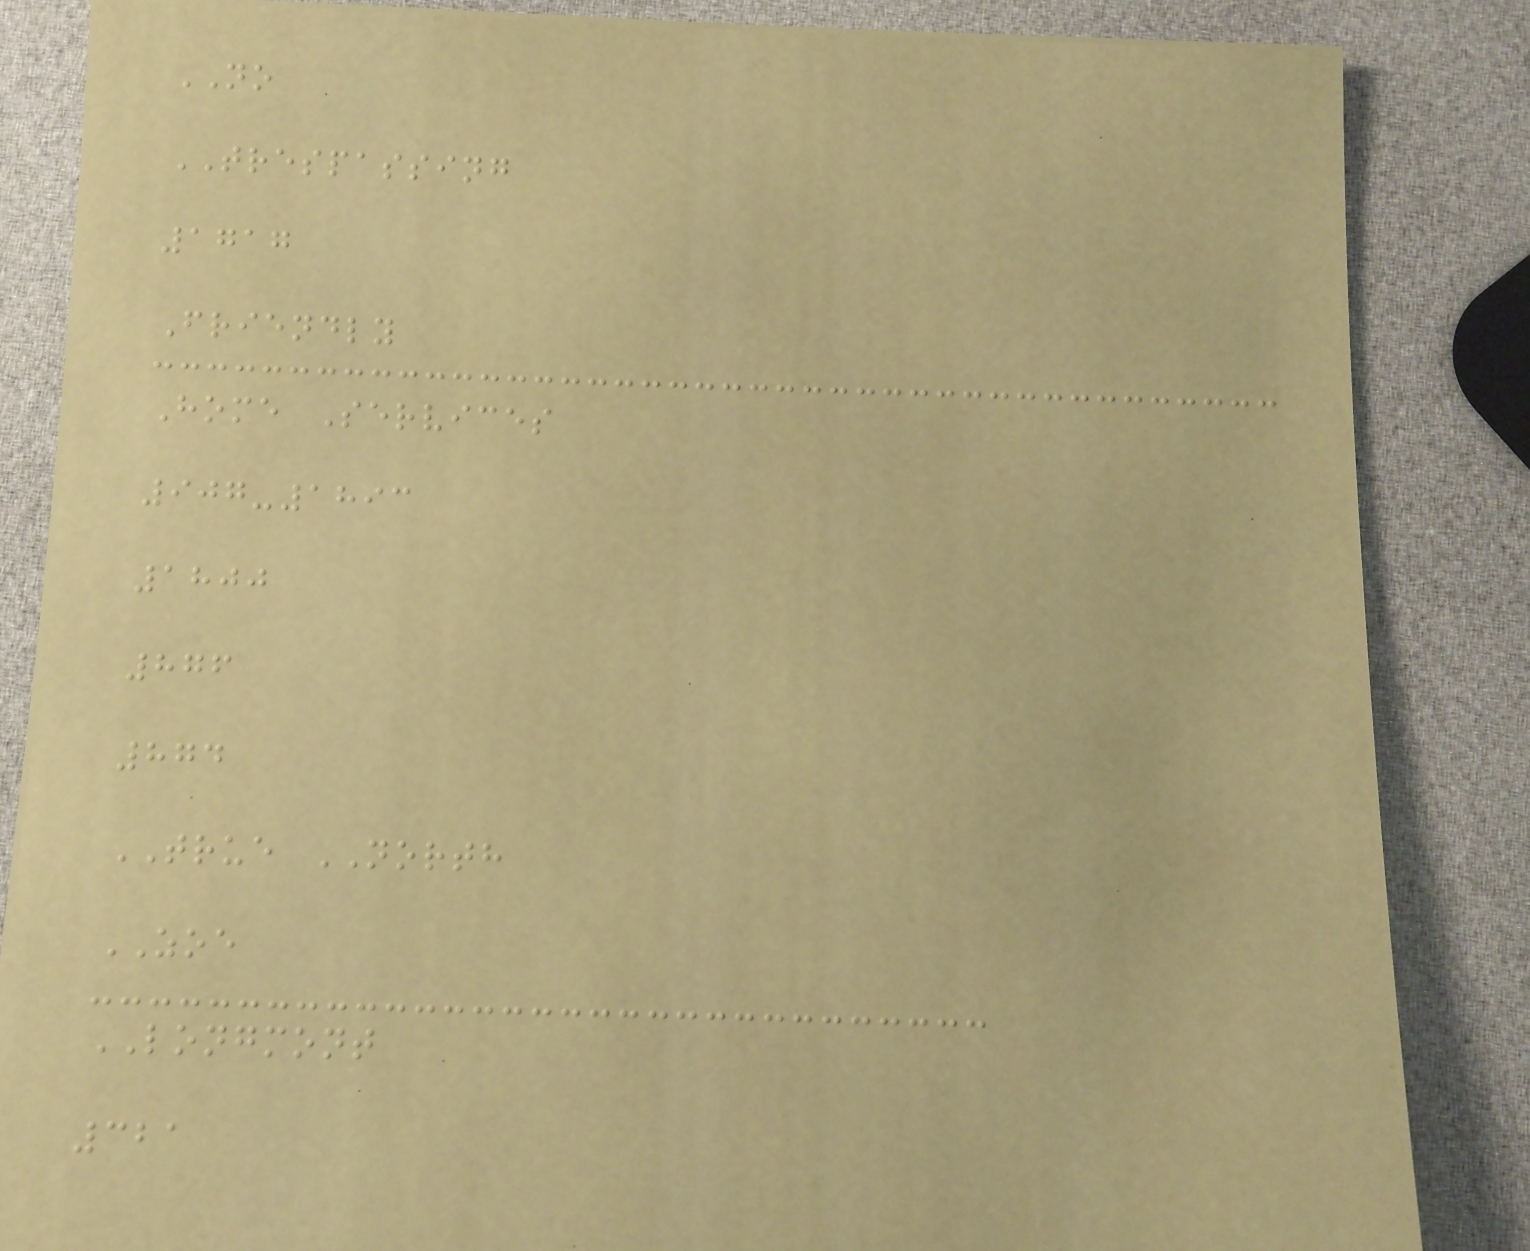NO
TRESPASSING
1717
Friendly
Home Services
907-1893
1800
876
874
TRUE NORTH
ZOE
LONGMONT
321
